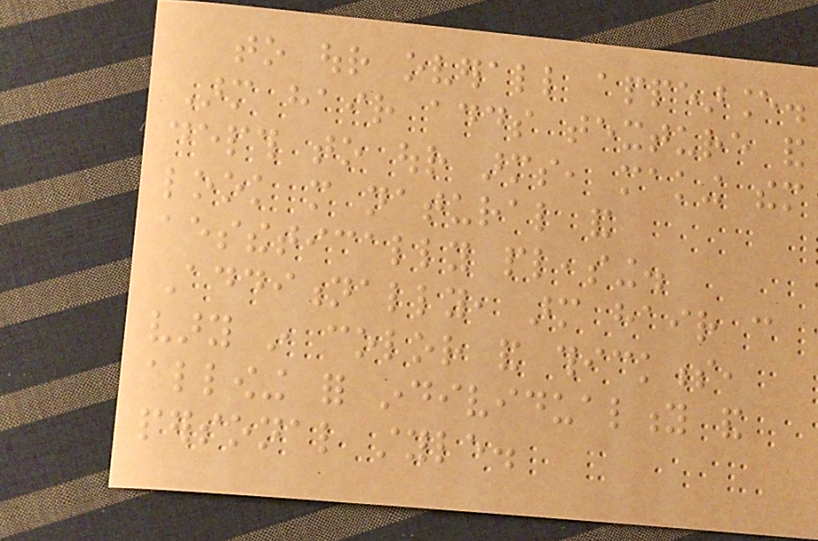to our overall appearance.
Arm hair adds texture and
depth to our arms, making them
look more natural and
aesthetically pleasing.
Additionally, arm hair can
vary in color and thickness,
allowing for individuality and
personal style.
